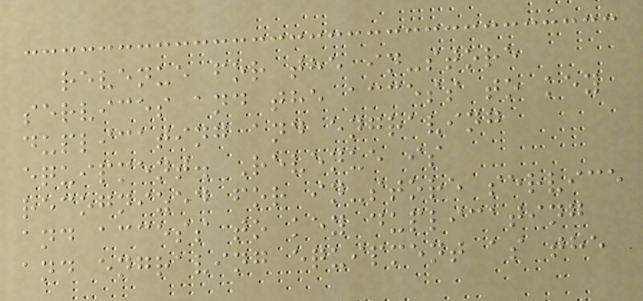revenue for the in-store
services and the access to key
duplicating and engraving
equipment. Revenue is
recognized for in-store service
and access to key duplicating
and engraving equipment as the
